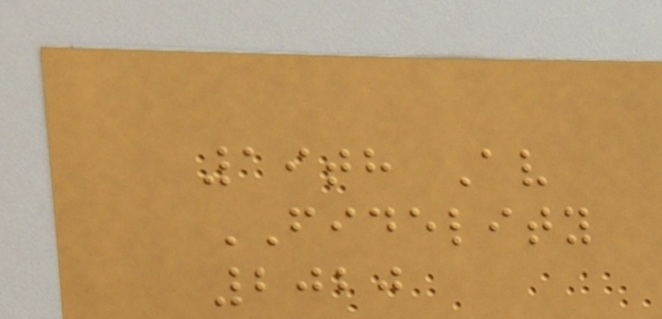19th Av
FIDELITY
2020
